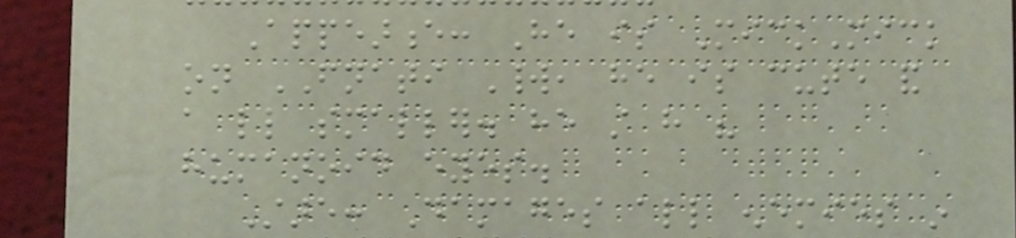Appearence: He is MickMick
on FNATI World, he is cute and
a little smaller. he still have his
humanoid eyes.
Stare: Damages all enemies in
